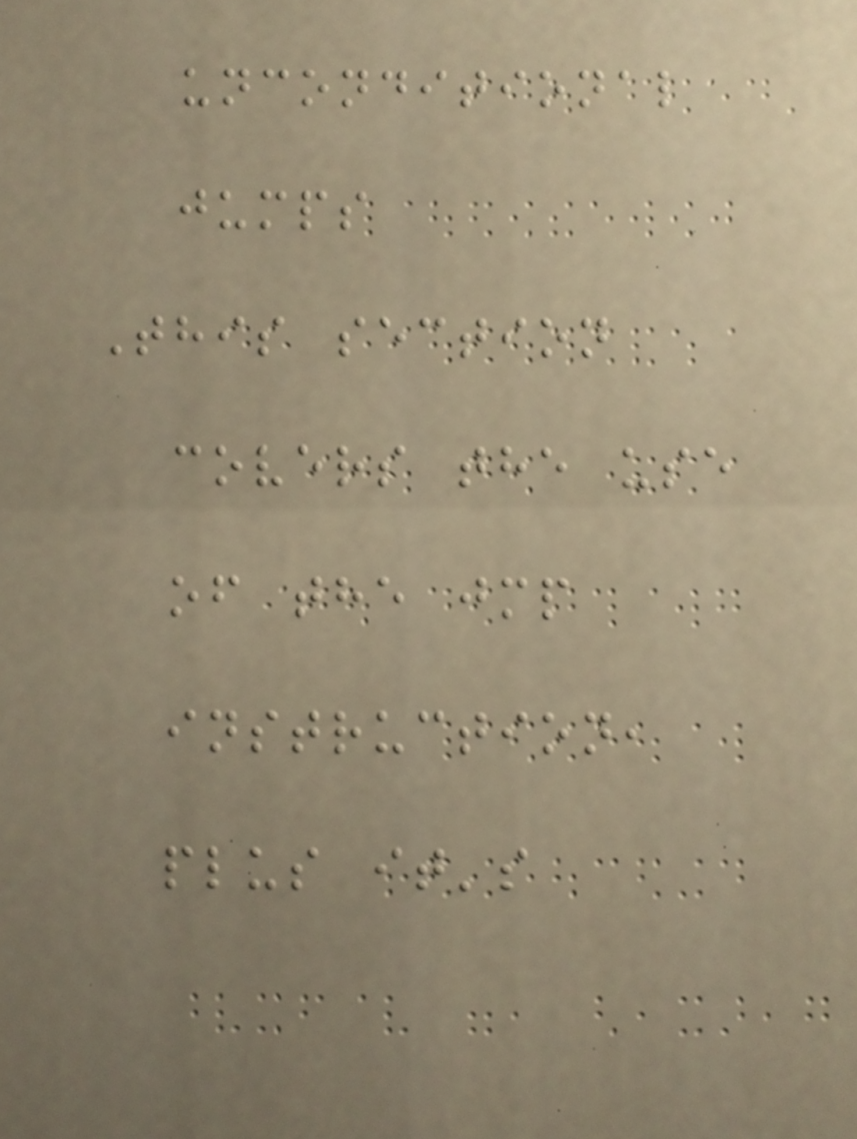unconditional
jumps
This section
covers the use
of the jmp
instruction,
plus it's
